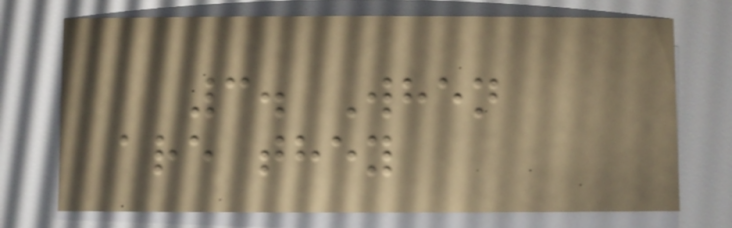3. When
are they
